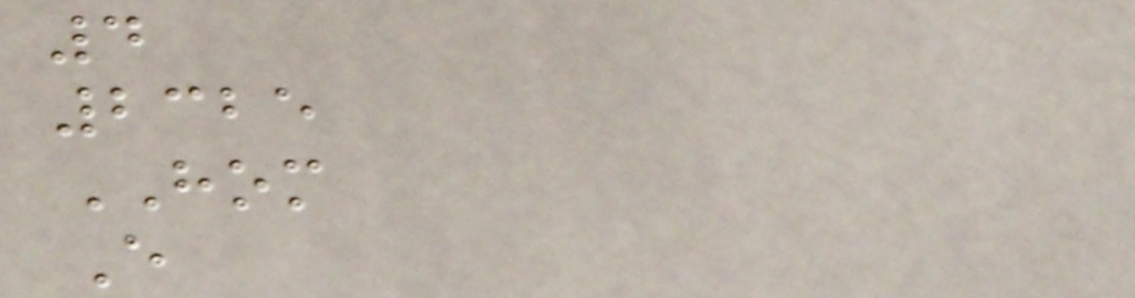4
2325
HOM
E
